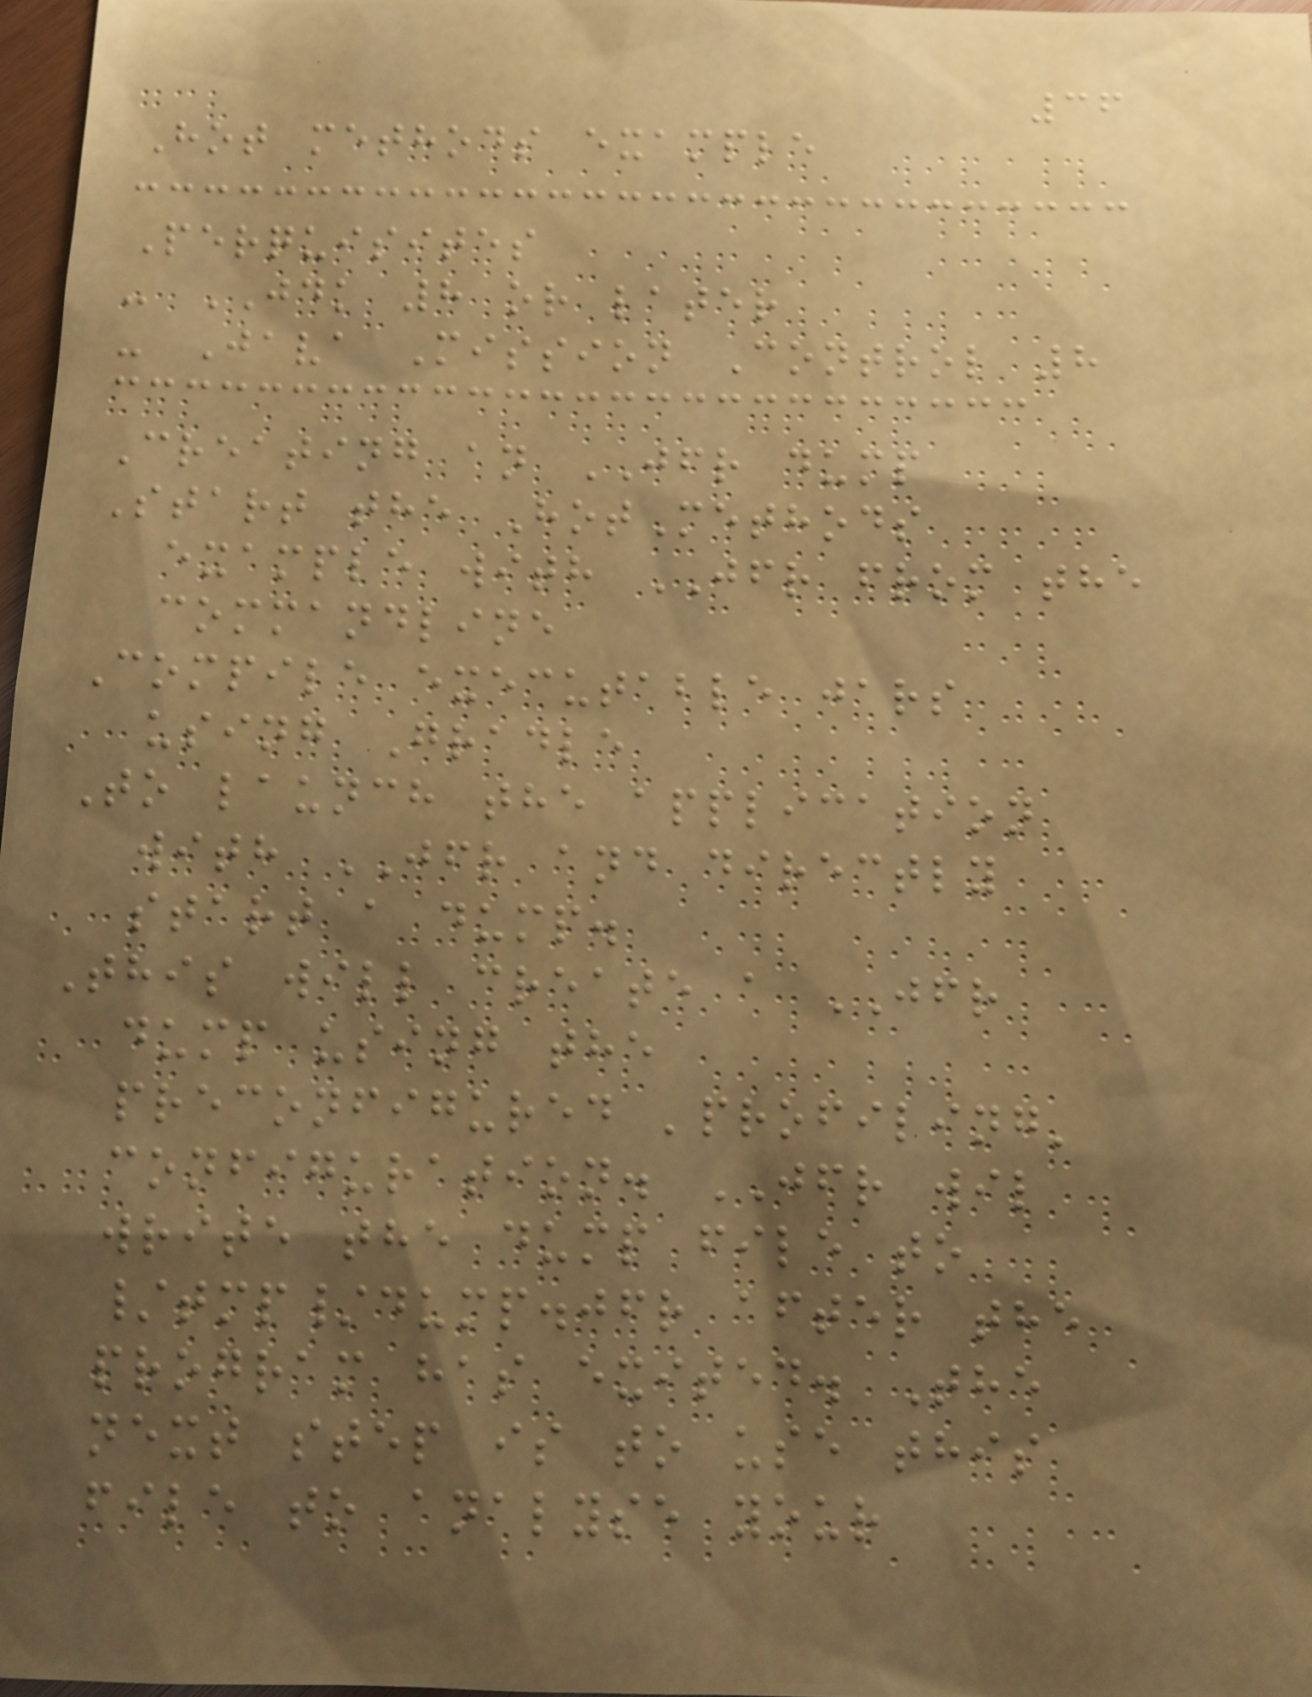36
Hot methods example
Perquisites
- JDK 8 or later
- Java Mission Control 8
Creating an JFR dump
Start the HotMethods
example with JFR from the
commandline
Compile executable jars
using Gradle
To launch the application
with JFR and directly
start a dump.
This will create a JFR
dump using the
preconfigured 'profiling'
configuration. JFR wil
write the dump file to
/tmp/dump.jfr after the
program has exited. The
next step is to use this
file to analyse your
